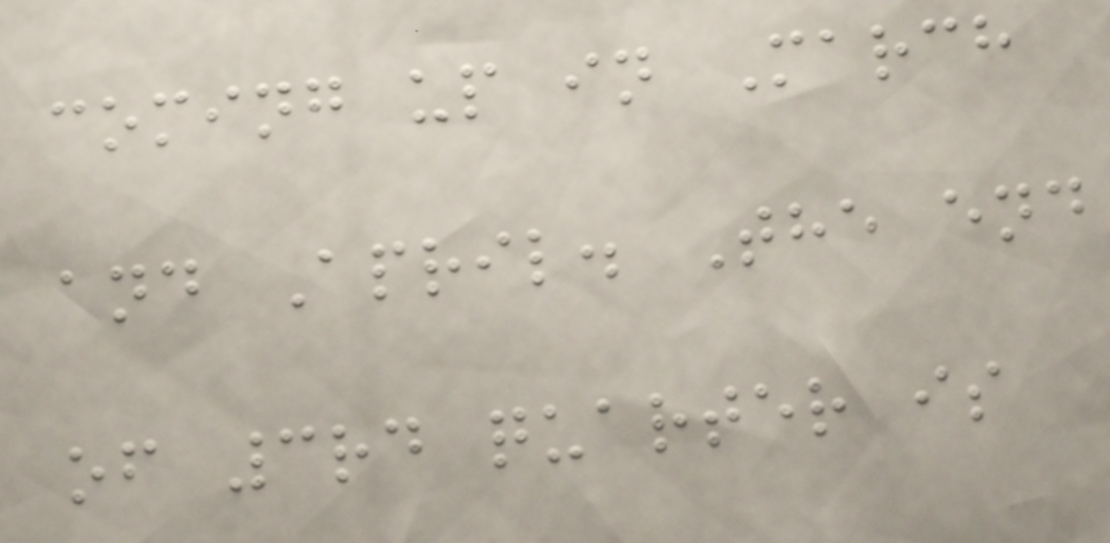coming up in March
and April. The end
of 3rd quarter is
